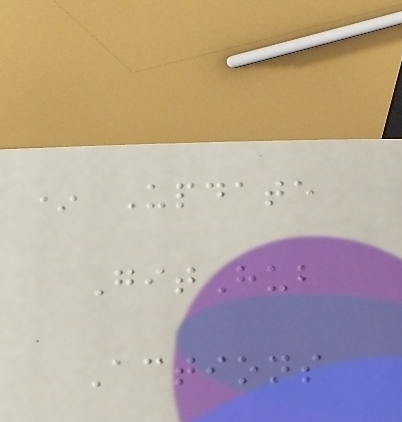* Update
GitHub
Actions
